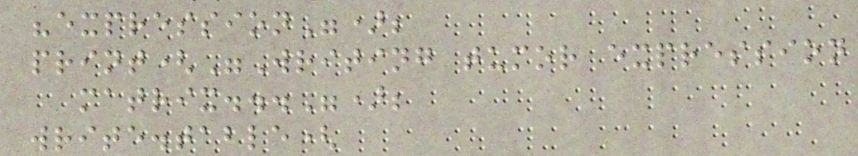"expression");
print("Writing tumor expression
matrix...");
write.table(
